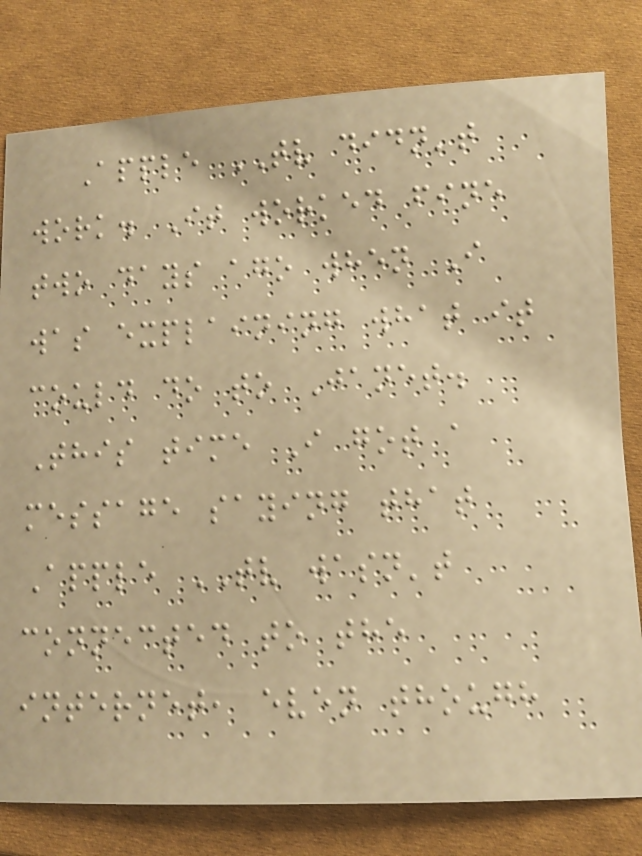Apple TV didn't
work. It worked fine
two days ago when I
was explaining what it
could do to Janet.
This time I got a
message saying that
Apple TV wasn't
connected to the
internet, even though
